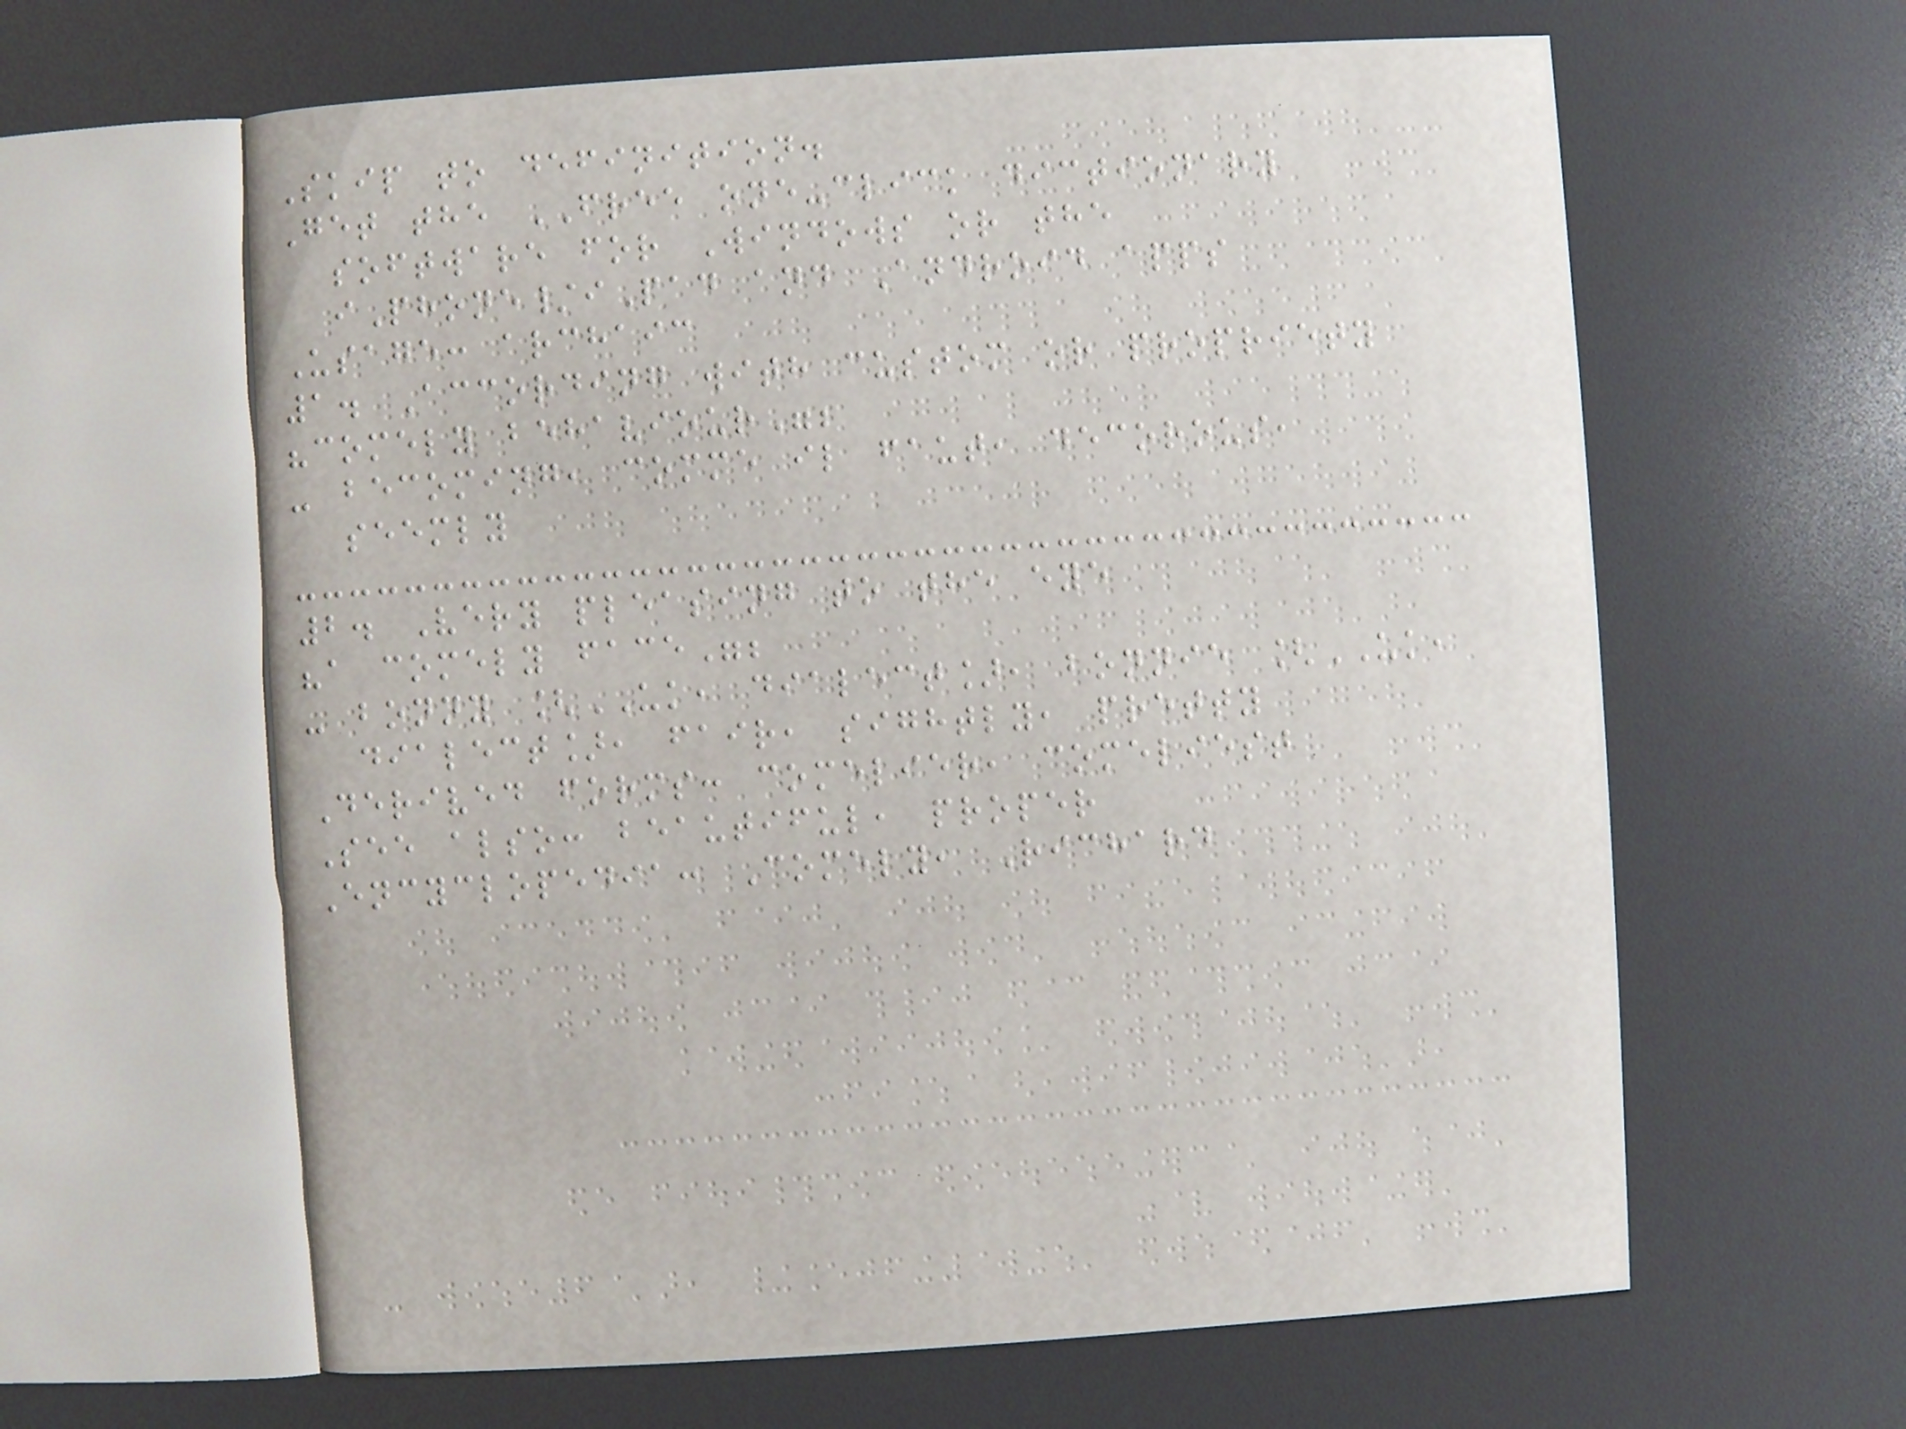Skip to definition.
Get the FREE one-click dictionary
software for Windows or the
iPhone/iPad and Android apps
Usage: archaic
1. According with custom or propriety
"comely behaviour";
- becoming, comme il faut, decorous,
seemly
2. Very pleasing to the eye
"a comely face";
- bonny [UK, dialect], bonnie [UK,
dialect], fair, sightly, pretty
Derived forms: comelier, comeliest
See also: beautiful, proper
Encyclopedia: Comely, Richard
